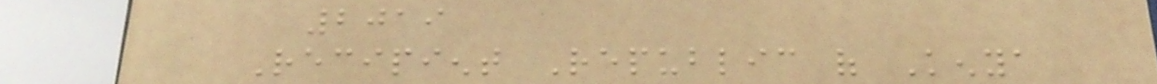2019
Recipient Republic of Kenya
